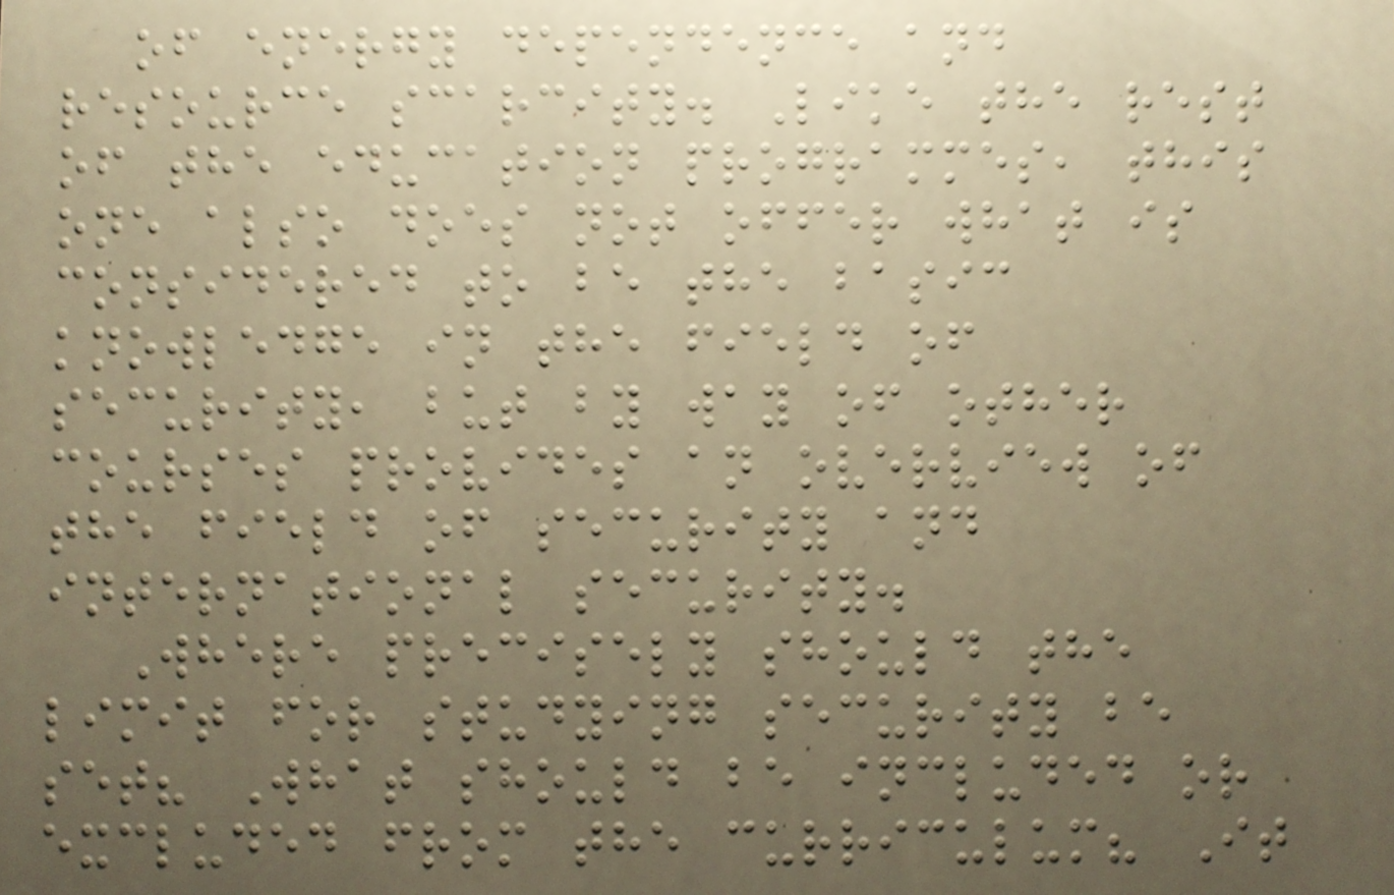of energy dependence and
resource scarcity. Like the rest
of the education programmes, this
one also does not offer what is
considered to be the basic
knowledge in the field of
security, but by way of other
courses provides an overview of
the field of security and
international security.
Where precisely should the
limit for studying security be
set? What should be included or
excluded from the curriculum? It
